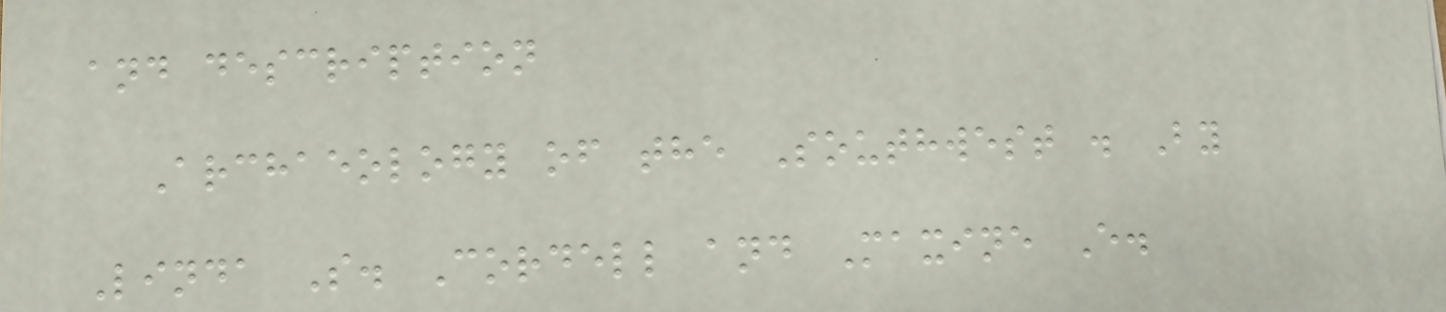and description
Archaeology of the Southwest . By
Linda S. Cordell and Maxine E.
